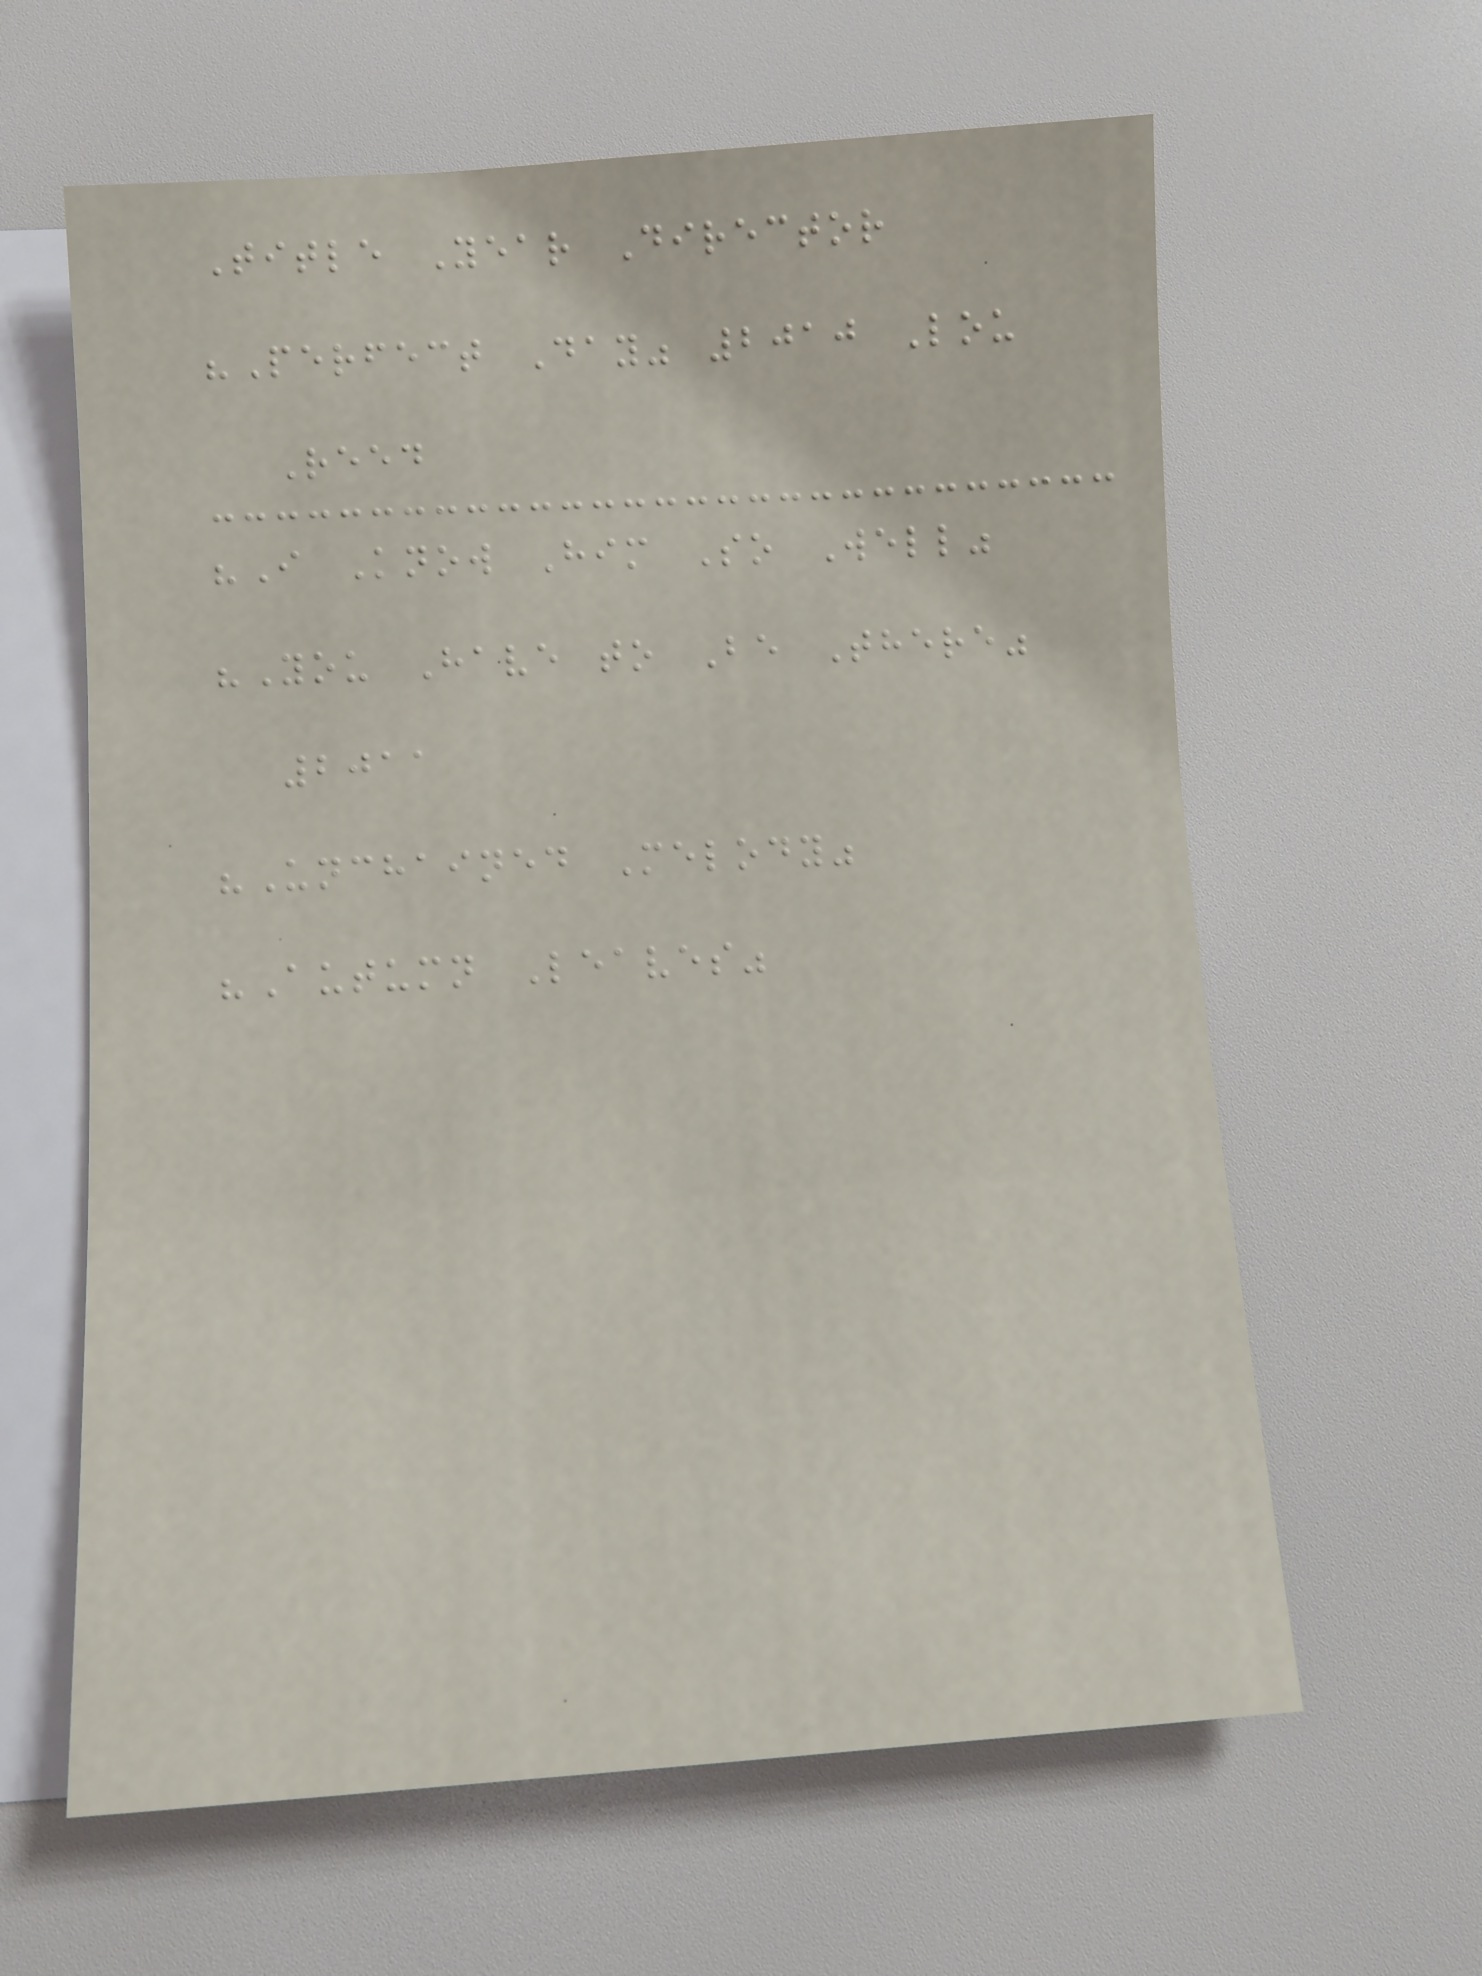Title Year Director
"Perfect Day" 2010 Lou
Reed
"I Know Him So Well"
"You Have to Be There"
2011
"Unchained Melody"
"Autumn Leaves"
